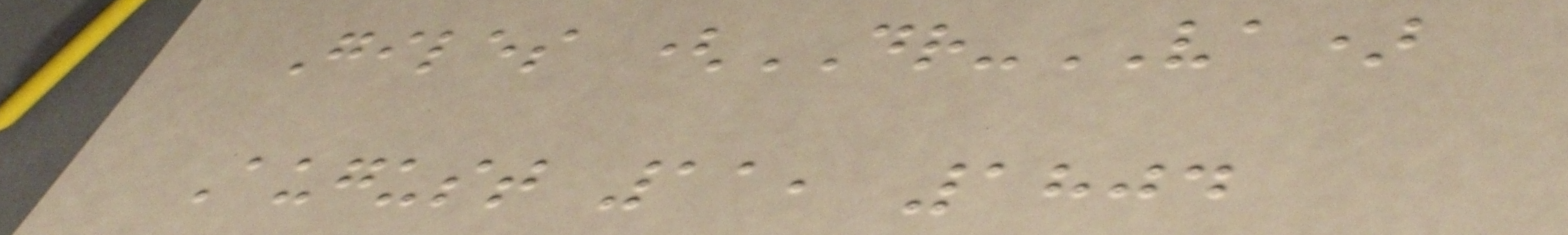Giles (DR-VA)
August 11, 1804
